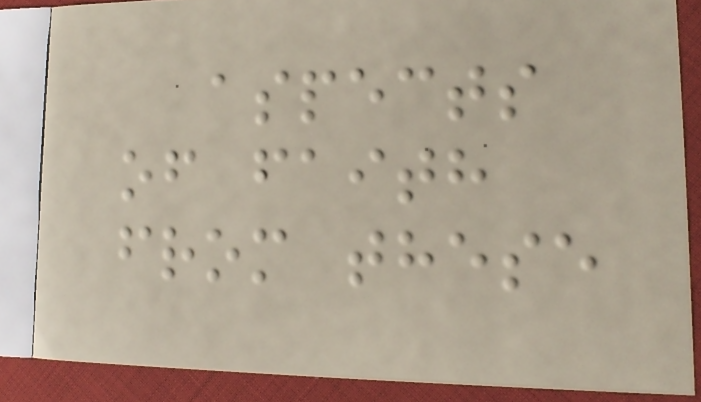aspects
of faith
from these
